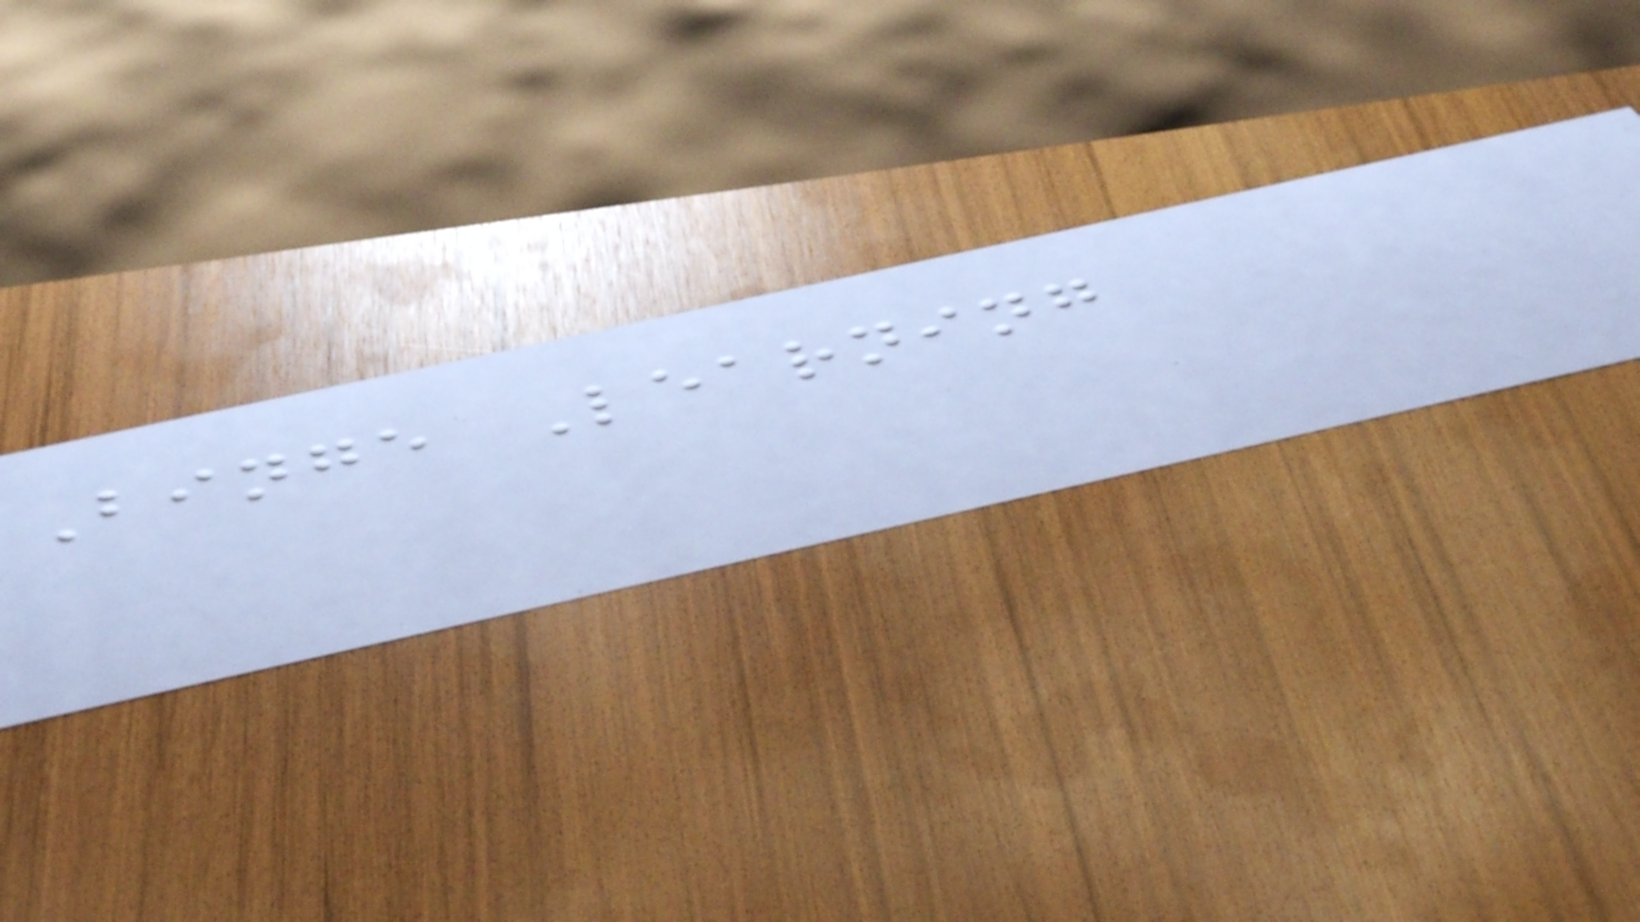Binge Learning
